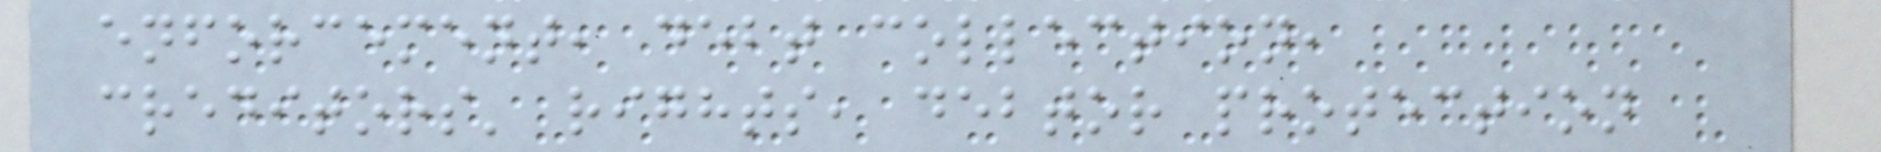enforcement, debt collection,
creditors' rights, debtor protection
